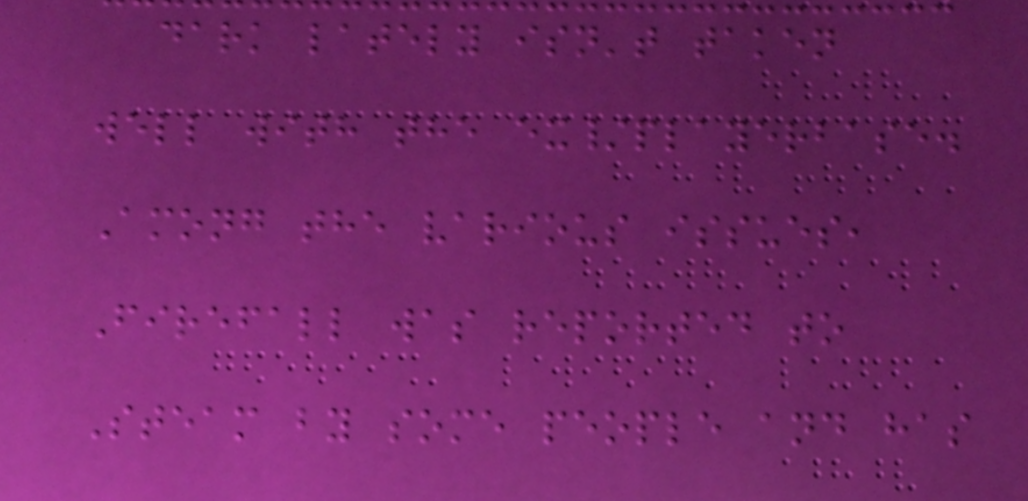dark lately isn't taken
well with the ex/playerbase.
Among the various issues,
Firefall was reported to
Steam by some people and has
